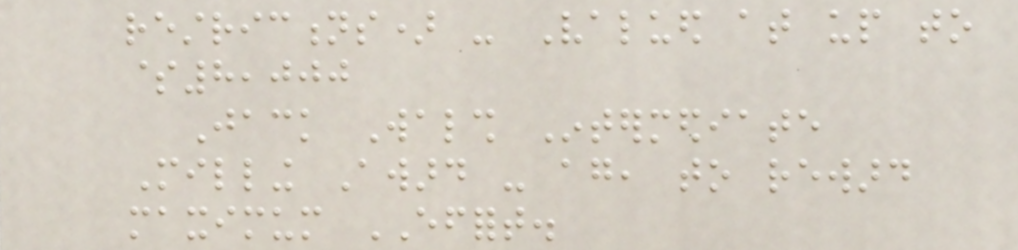restrictions) - Valued at up to
$8,000
Jack Walsh Intermediate
Milling Award - again, to reward
maximum EFFORT.
